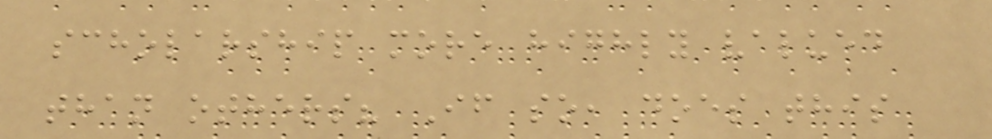scholarship more highly valued
than others? If so, does this
